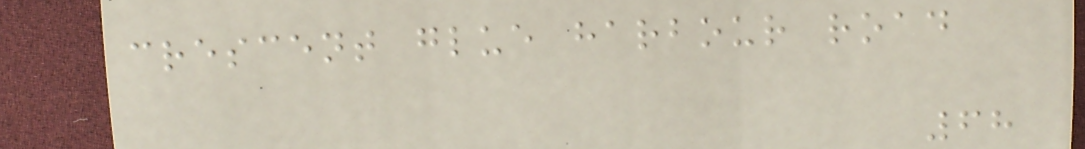crescent glue harbour road
68
